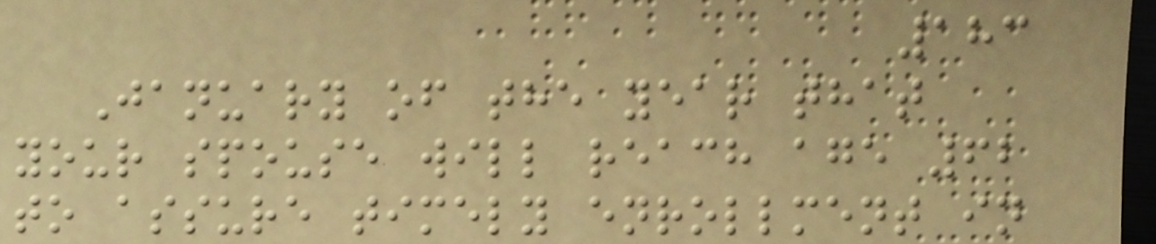183
January of the year that
your spouse will reach age 62
to assure timely enrollment in
